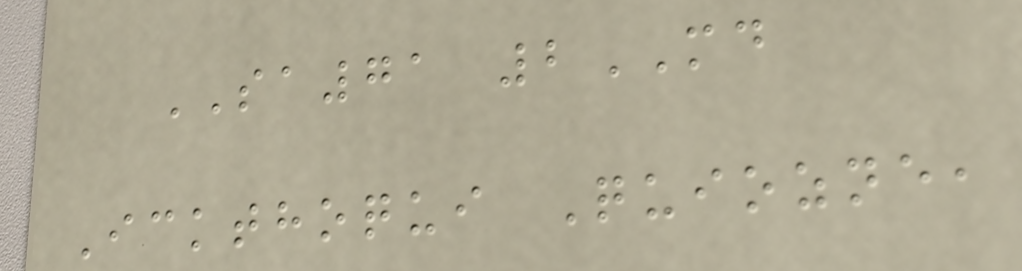SA71 2MD
Ickthoqui Quiozne,
